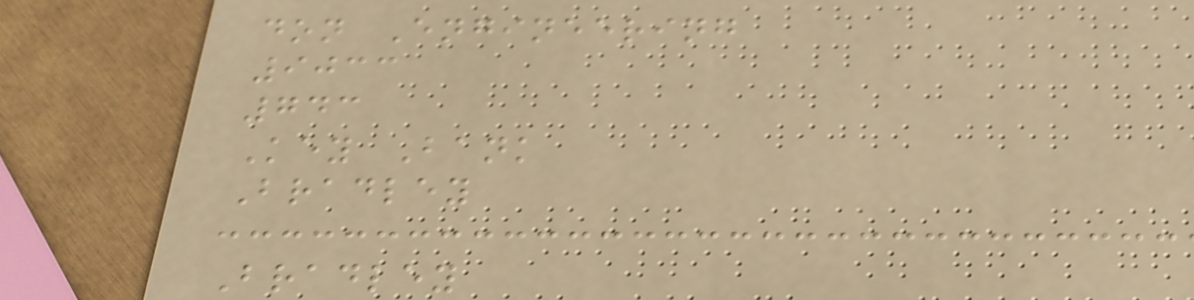don Engineering
9033
743
Key Bank
Bradley
Bradley
